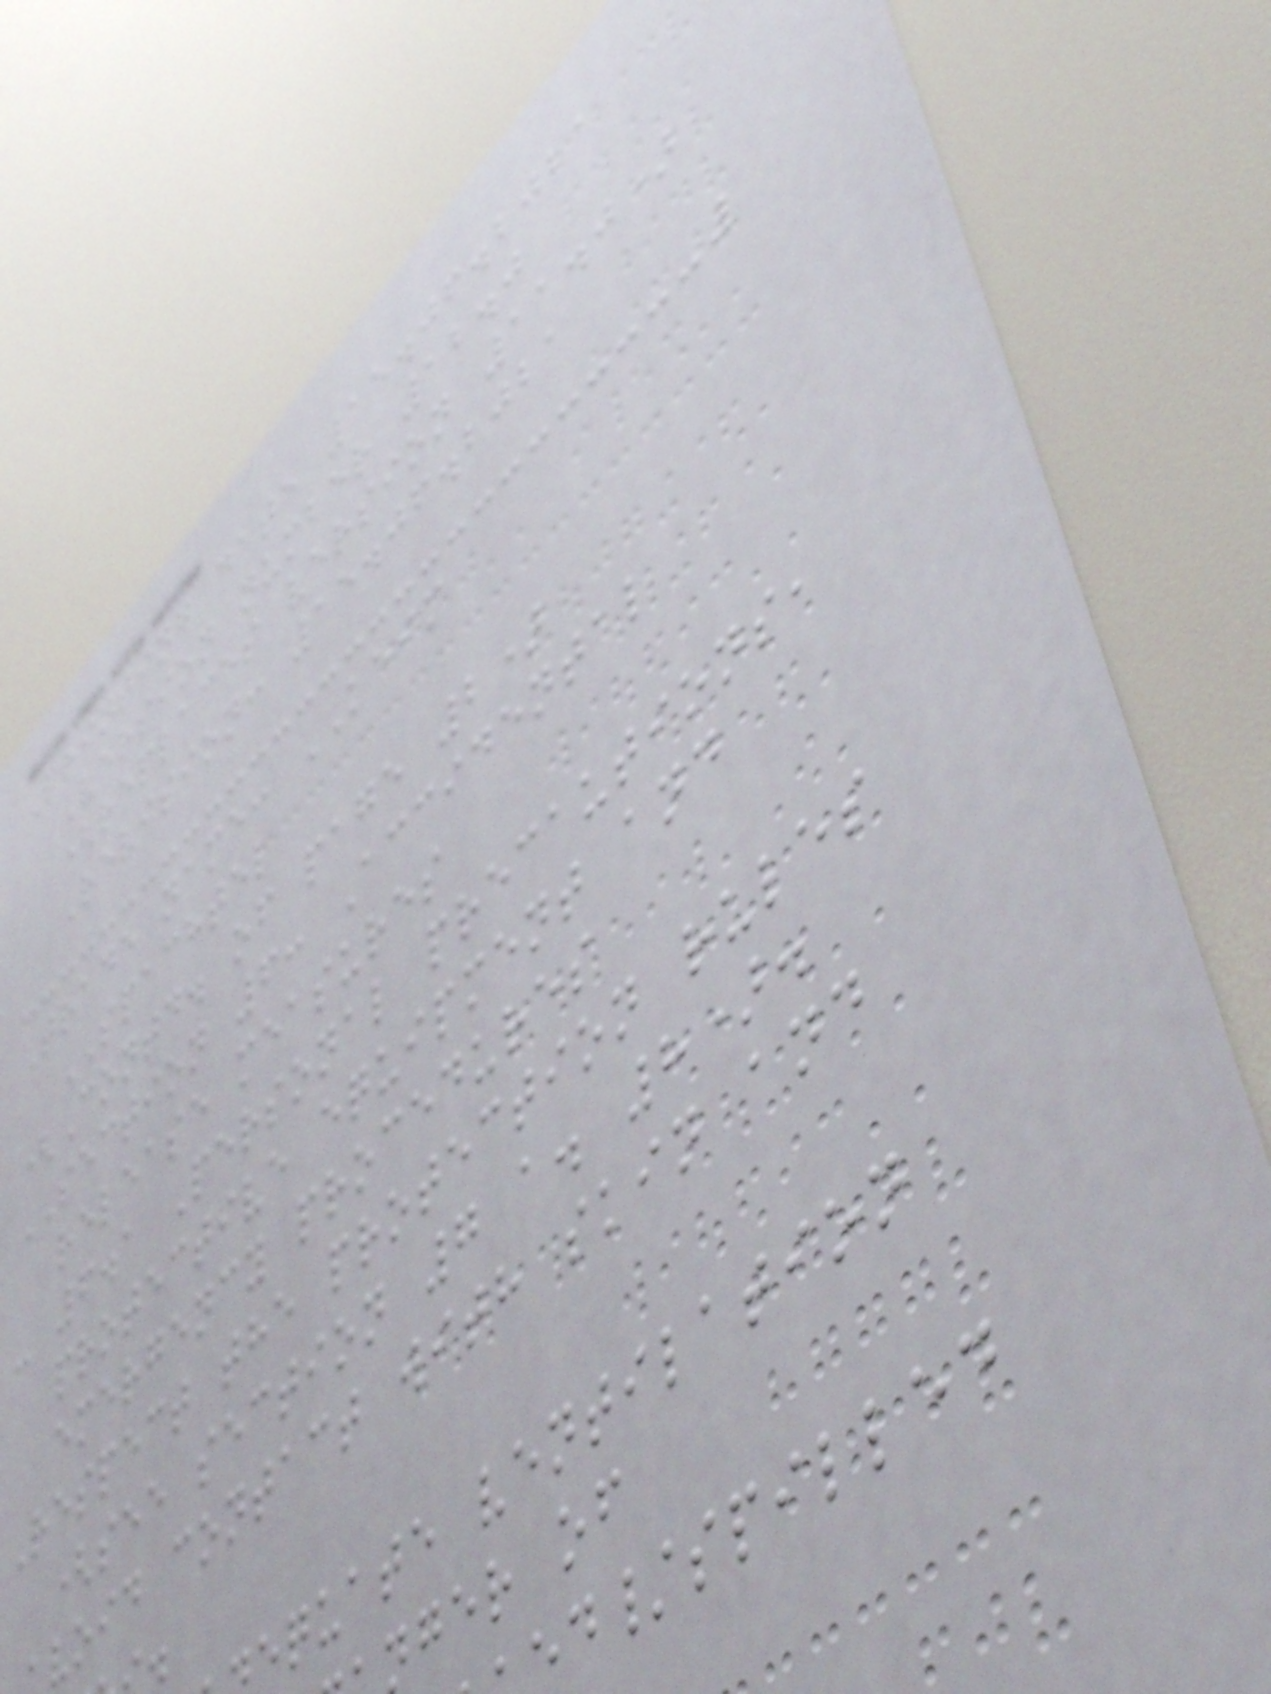Printing date 15.06.2021
Version number 12.0
(replaces version 11.0)
Revision: 15.06.2021
Trade name: KEIM
SPACHTEL
(Contd. of page 2)
SECTION 6: Accidental
release measures
- 6.1 Personal precautions,
protective equipment and
emergency procedures
Respect the protection rules
(see section 7 a. 8).
void contact with skin and
equate ventilation
nger of
d/spilled
